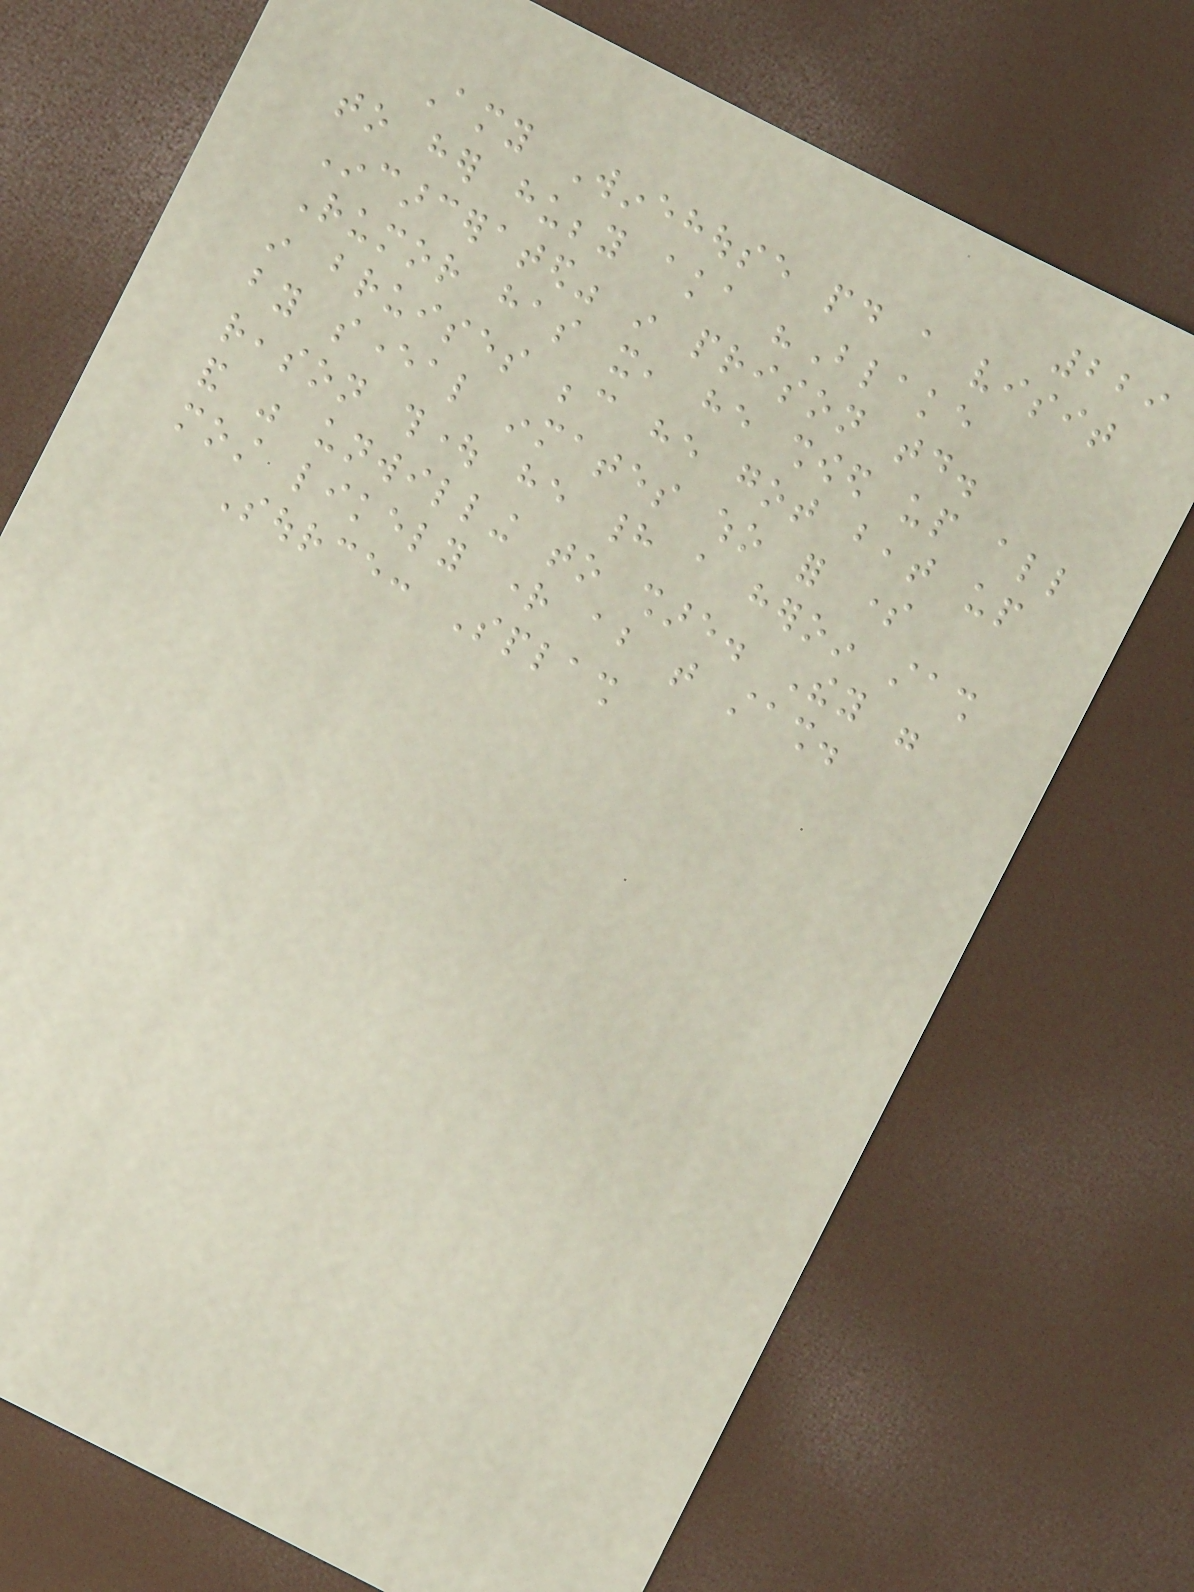229
Amy Winehouse paid a visit
to her hubby aka "Blake
Incarcerated" in prison today.
Rumor has it, he showed up all
in bruises because he got beat up
by several inmates who for some
reason thought he had a heroin stash
and was unwilling to share. They were
most likely right about that stash.
Source: Splash
